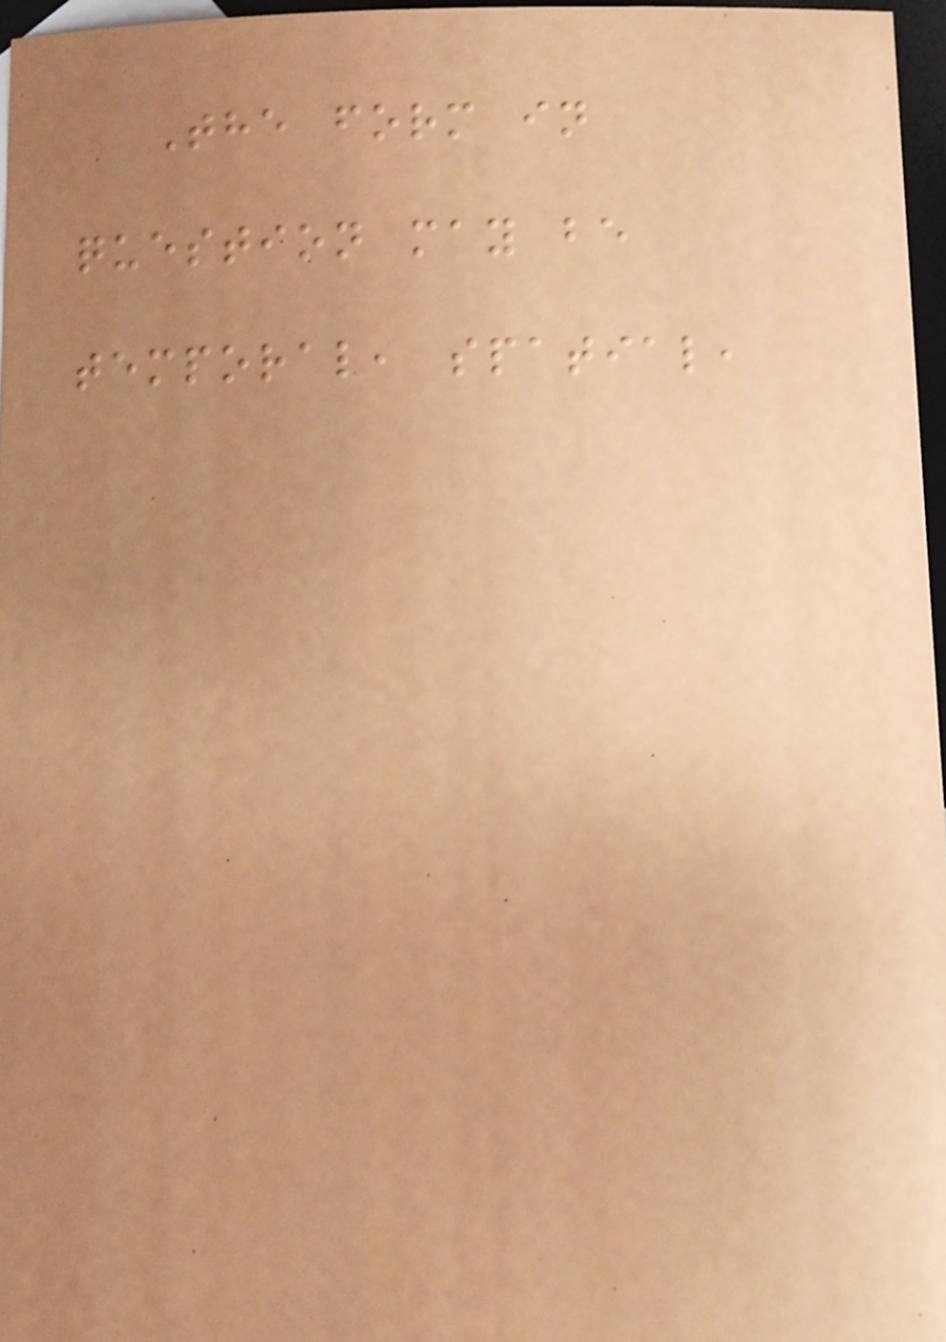The form in
question may be
temporal, spatial,
